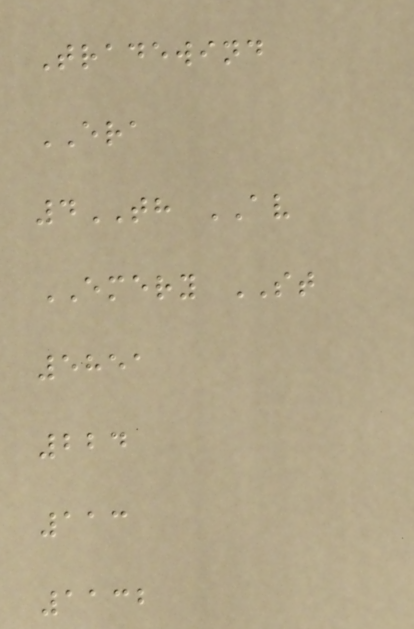Tradewind
ERA
4TH AV
EMERY ST
5851
224
113
1132
